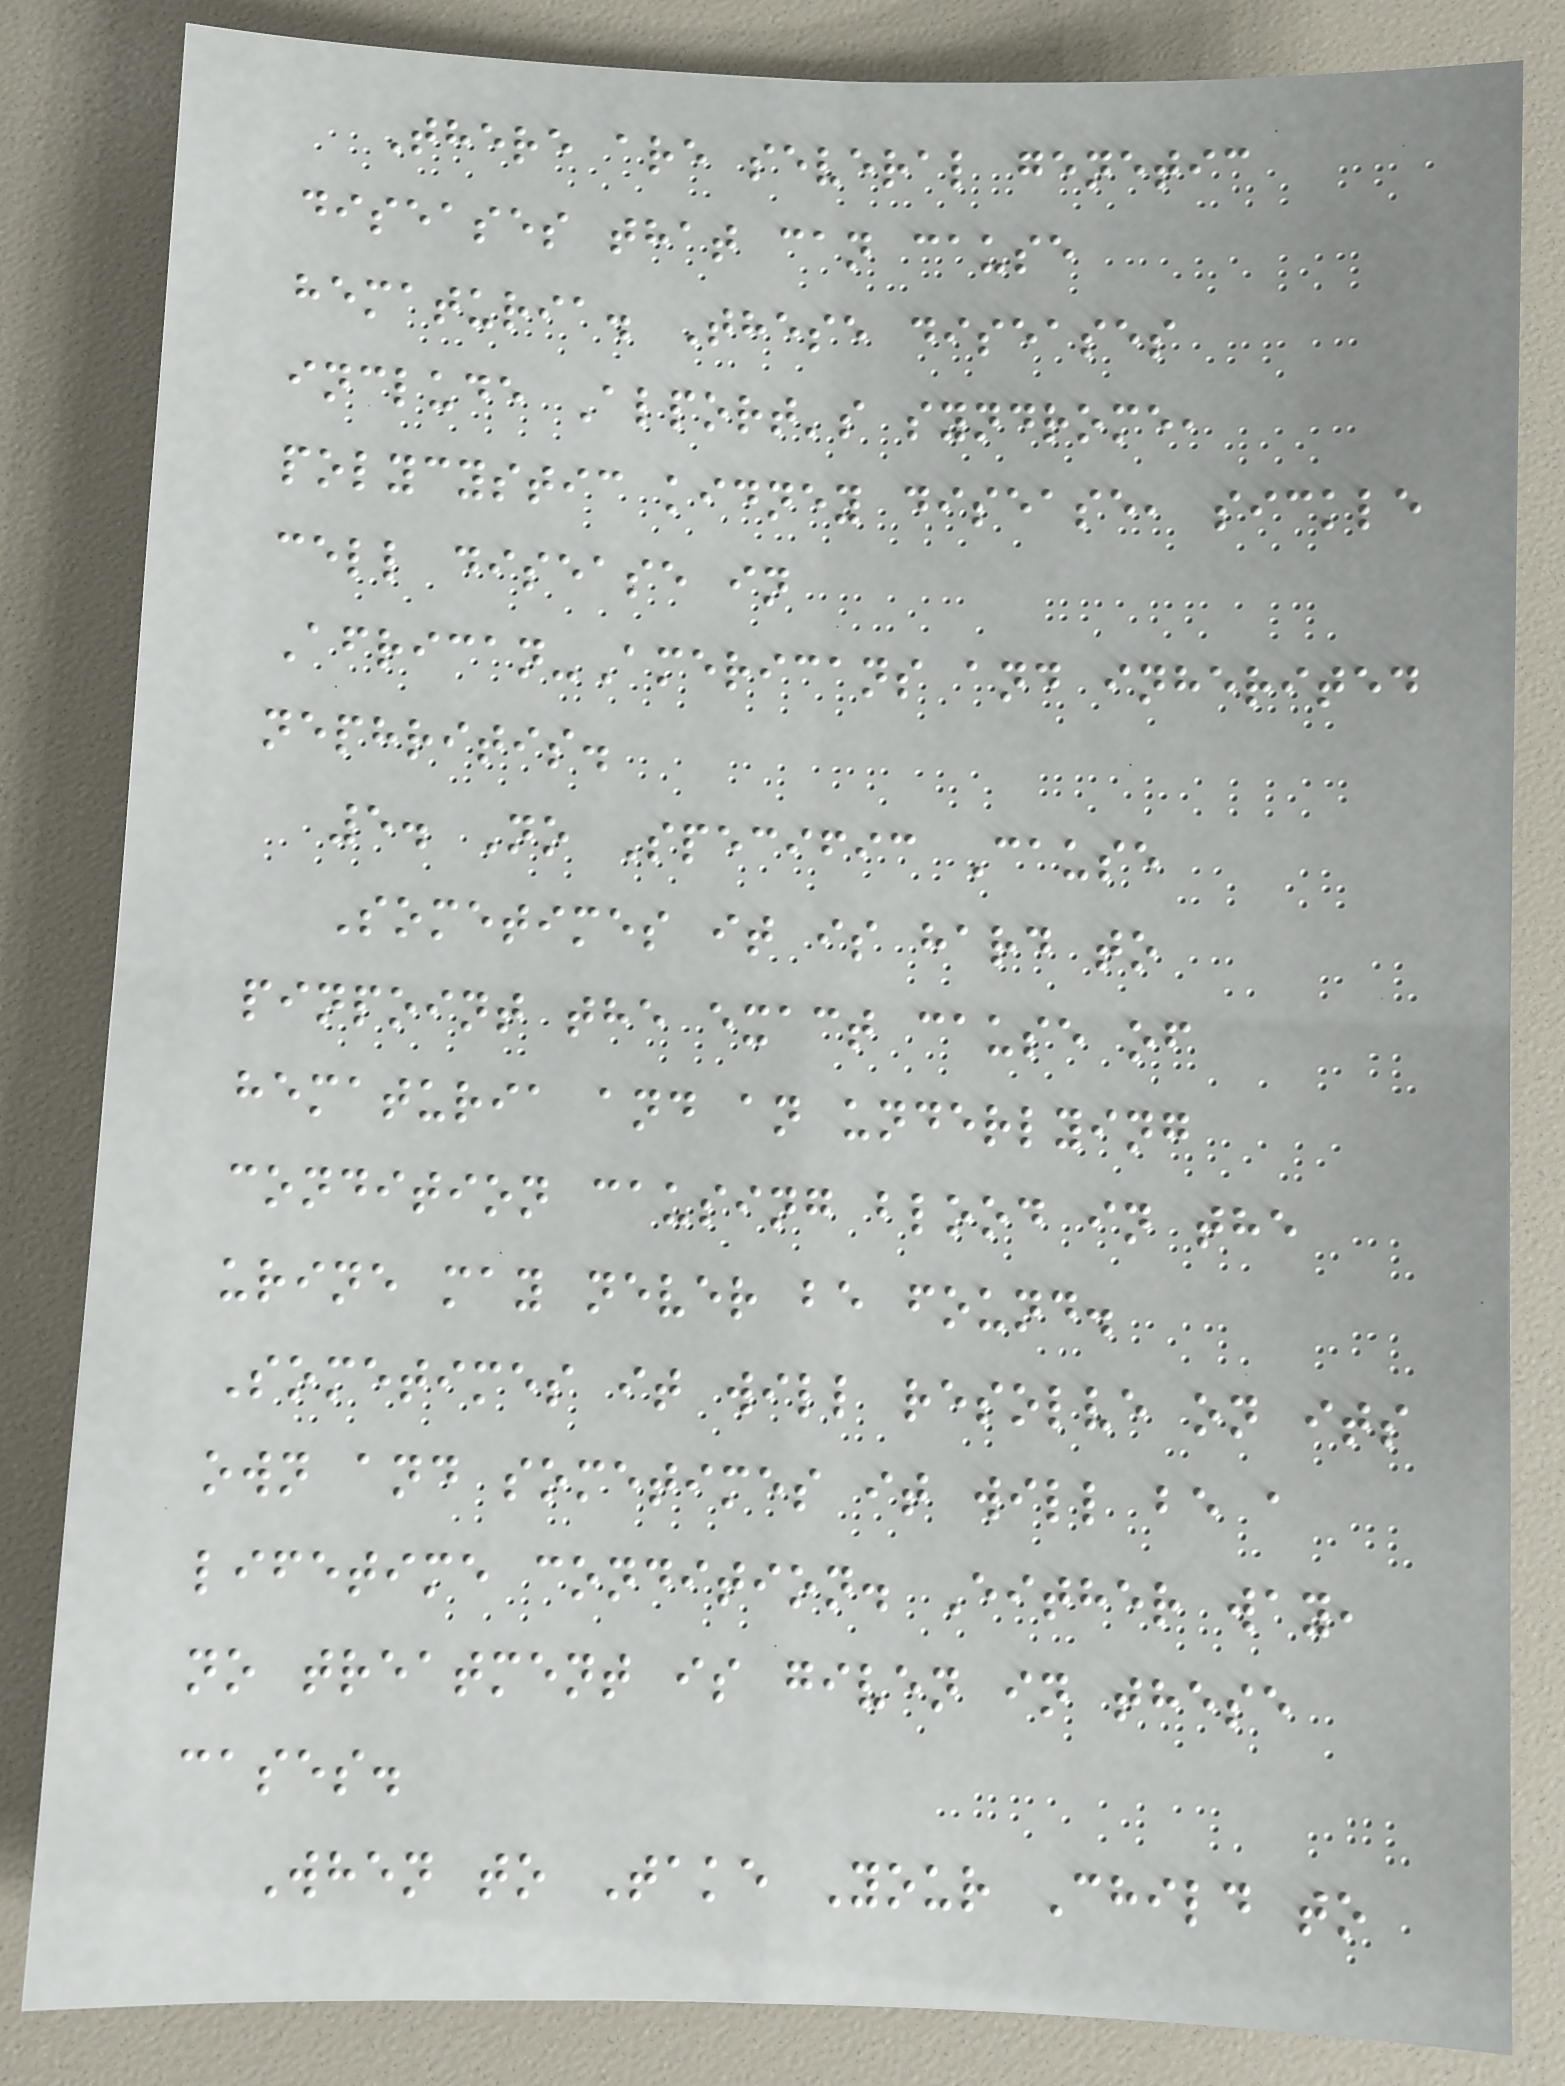There are several genetic
diseases that can cause
hematuria. These diseases
include Alport's syndrome,
polycystic kidney disease, sickle
cell disease in
African-Americans and inherited
nephritis.
5. No Specific Cause
Sometimes it is hard to
pinpoint the exact cause of
hematuria and an underlying
condition causing blood in the
urine may never be found.
Sometimes it will resolve on its
own and sometimes it will be a
lifetime condition. Either way,
no treatment is given in these
cases.
When to Take Your Child to
